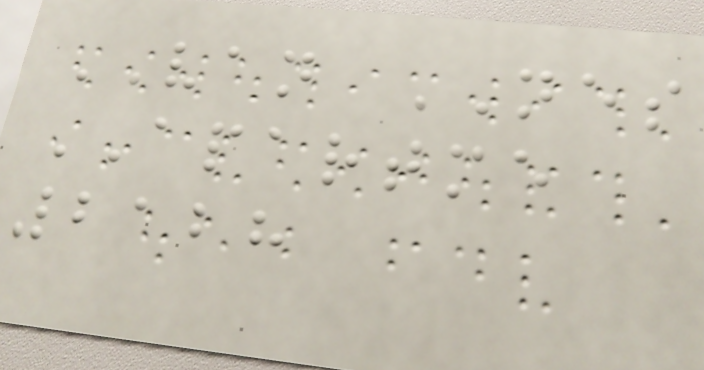VAN NES
APARTME
2128
